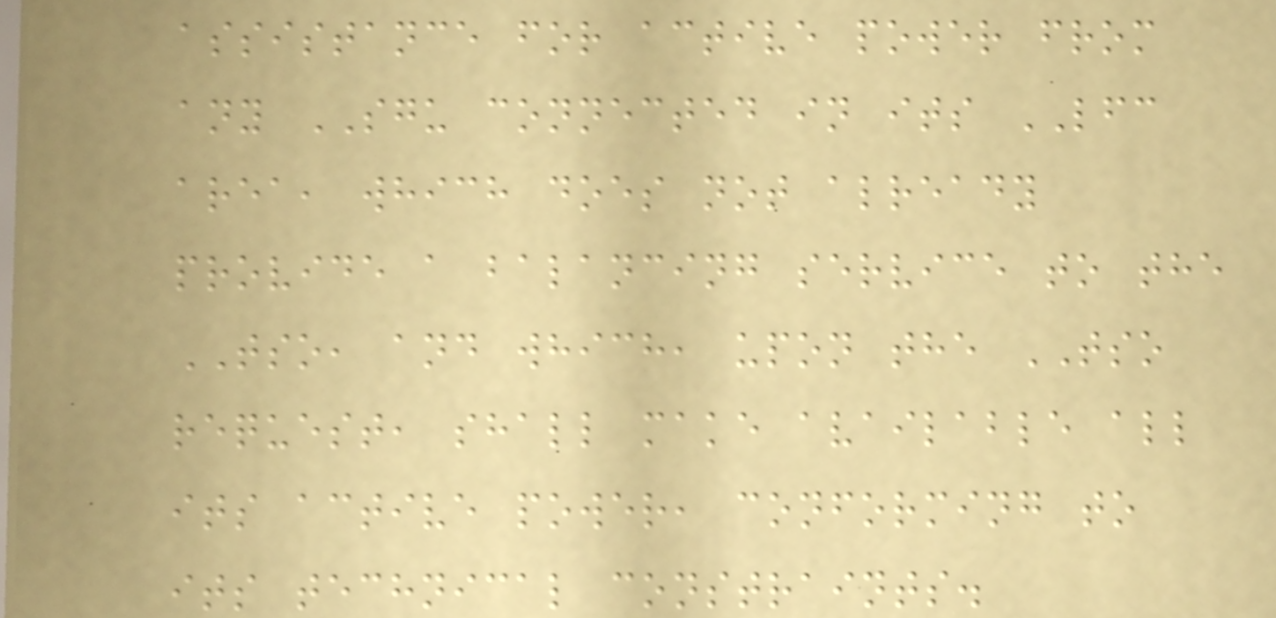assistance for active power from
any SGU connected in its LFC
area, which does not already
provide a balancing service to the
TSO, and which, upon the TSO
request, shall make available all
its active power, conforming to
its technical constraints.
